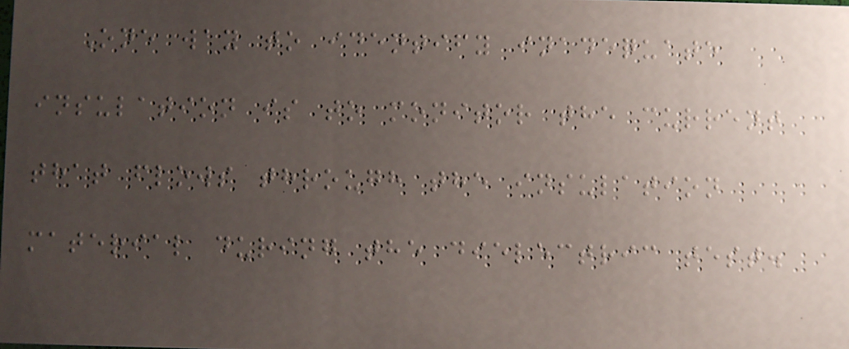One way to identify inadequate
insulation is to monitor the current
that flows through the insulation
material during the dielectric test.
